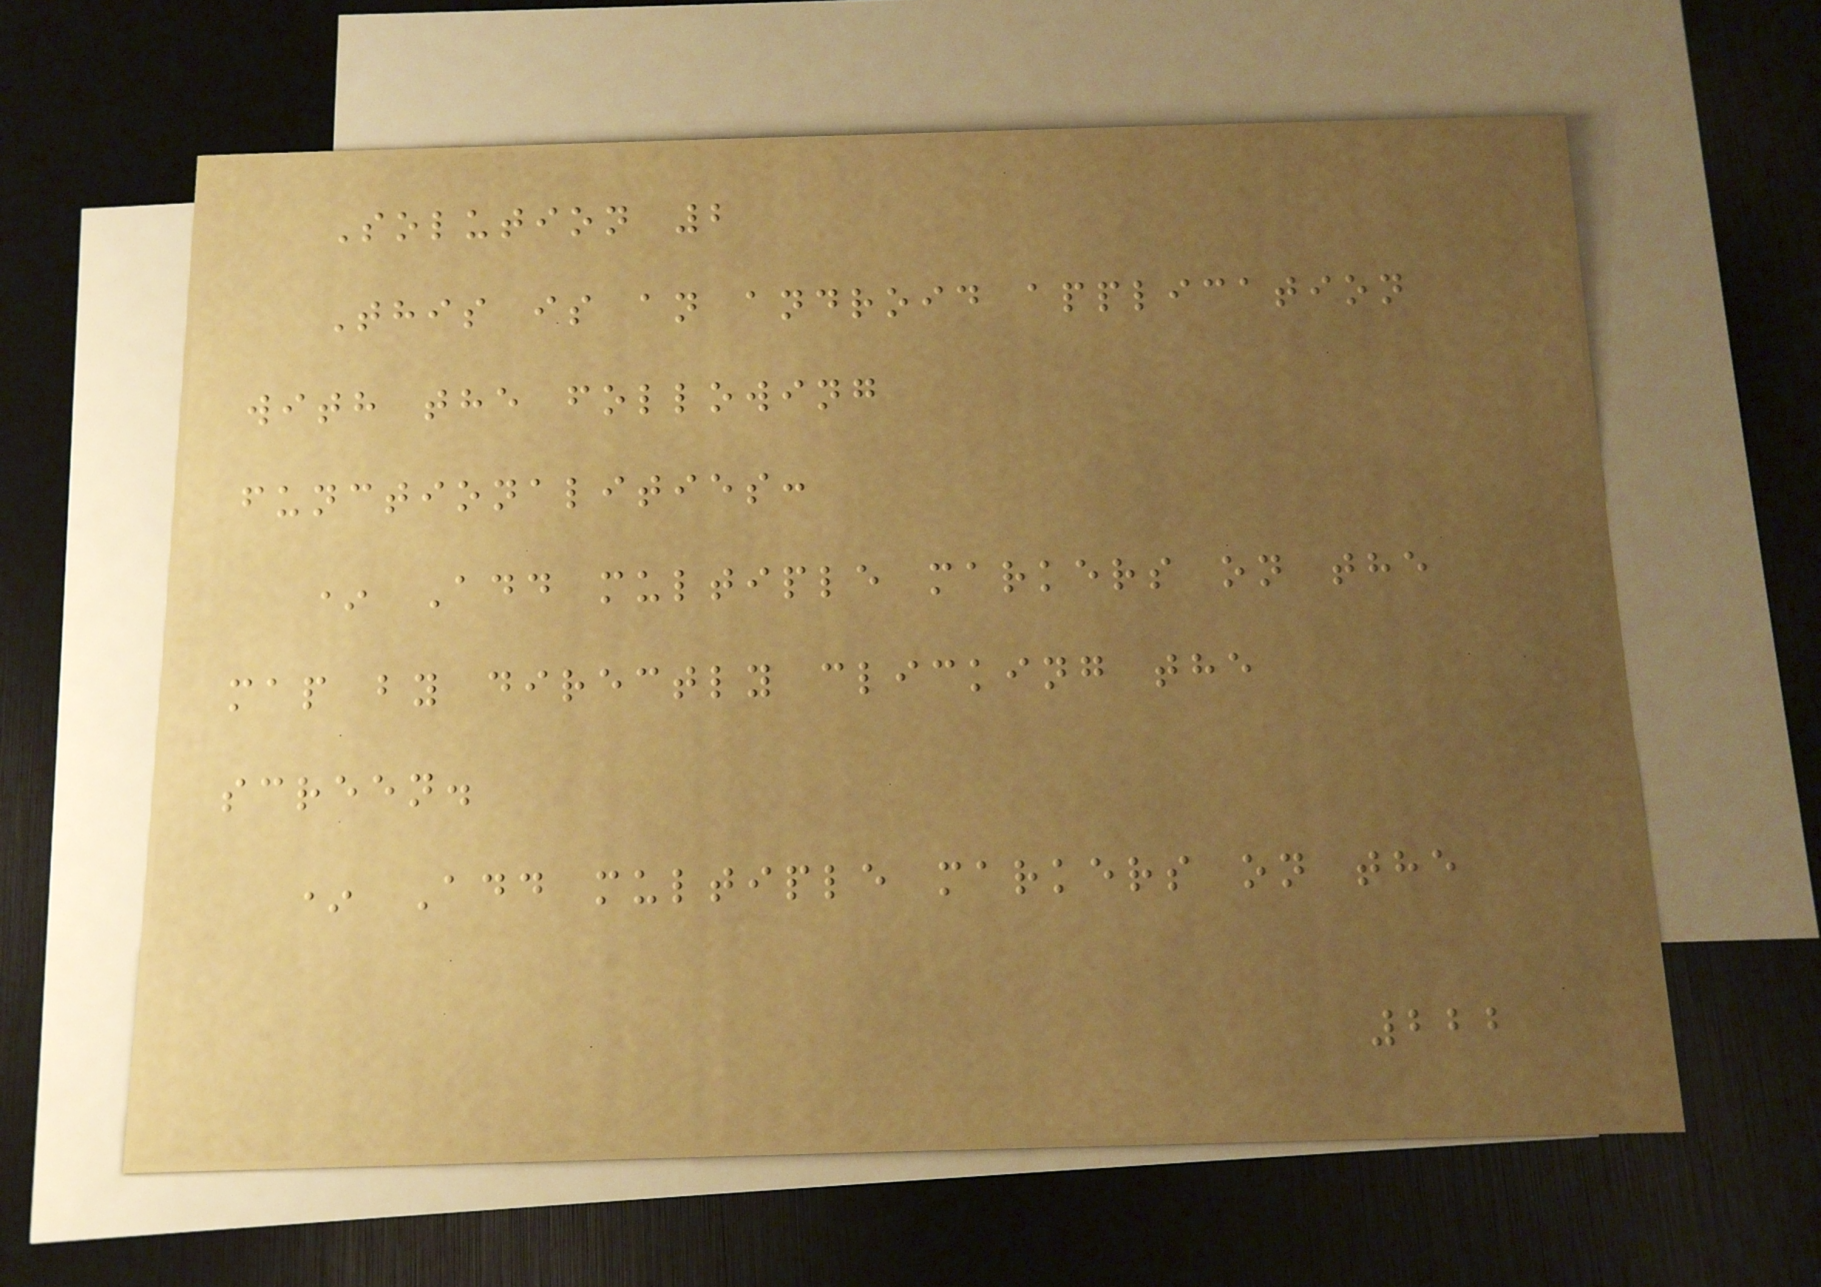Solution 2
This is an android application
with the following
functionalities:
* Add multiple markers on the
map by directly clicking the
screen.
* Add multiple markers on the
222
